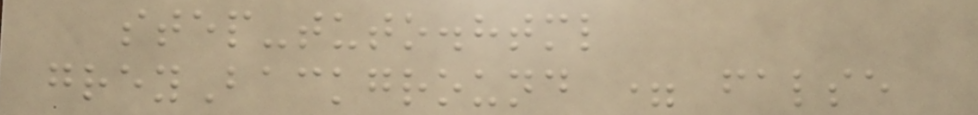step-tuto.html
greyBackground = false
